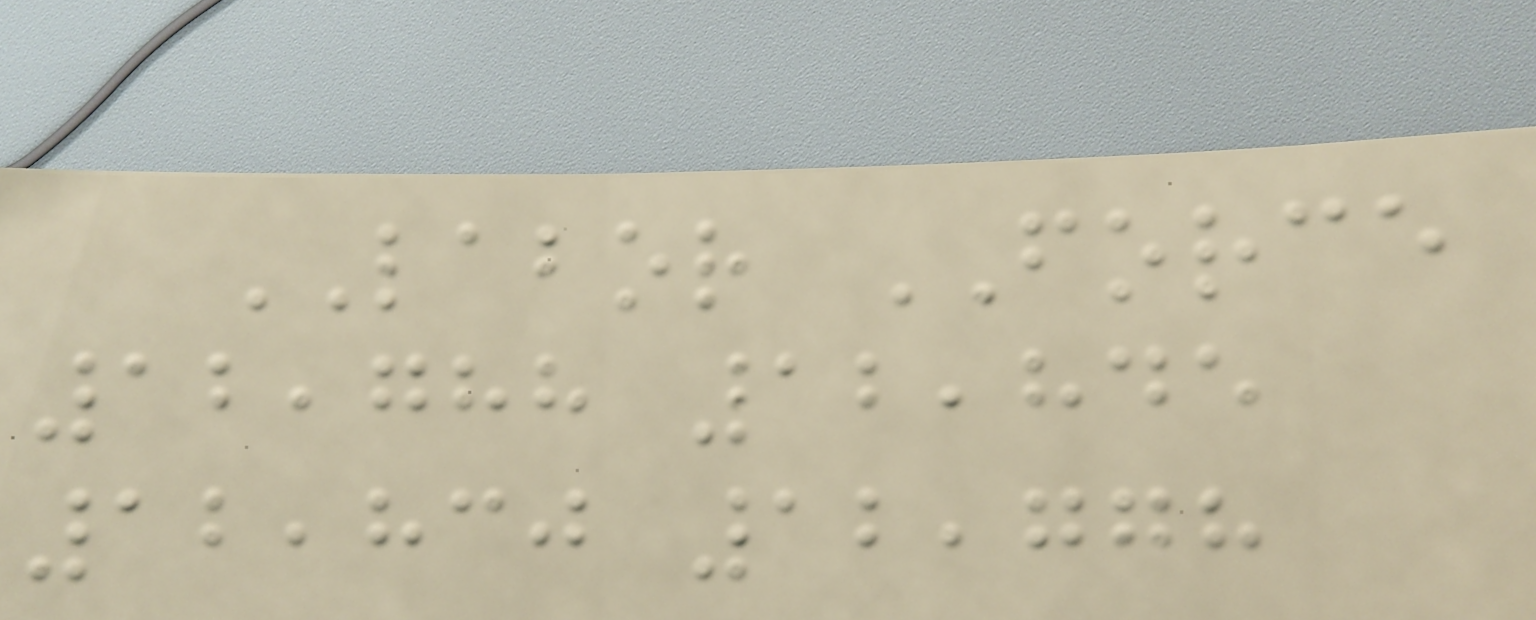LABOR FORCE
12,788 12,845
12,830 12,778
